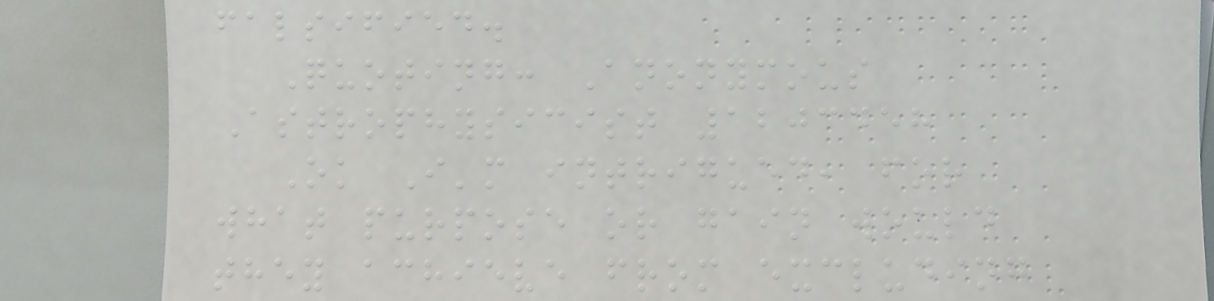falsified.
Quoting: Anonymous
Astrophysicist 1203458
Ok I'm intrigued, for
what purpose or gain would
they achieve from excluding
